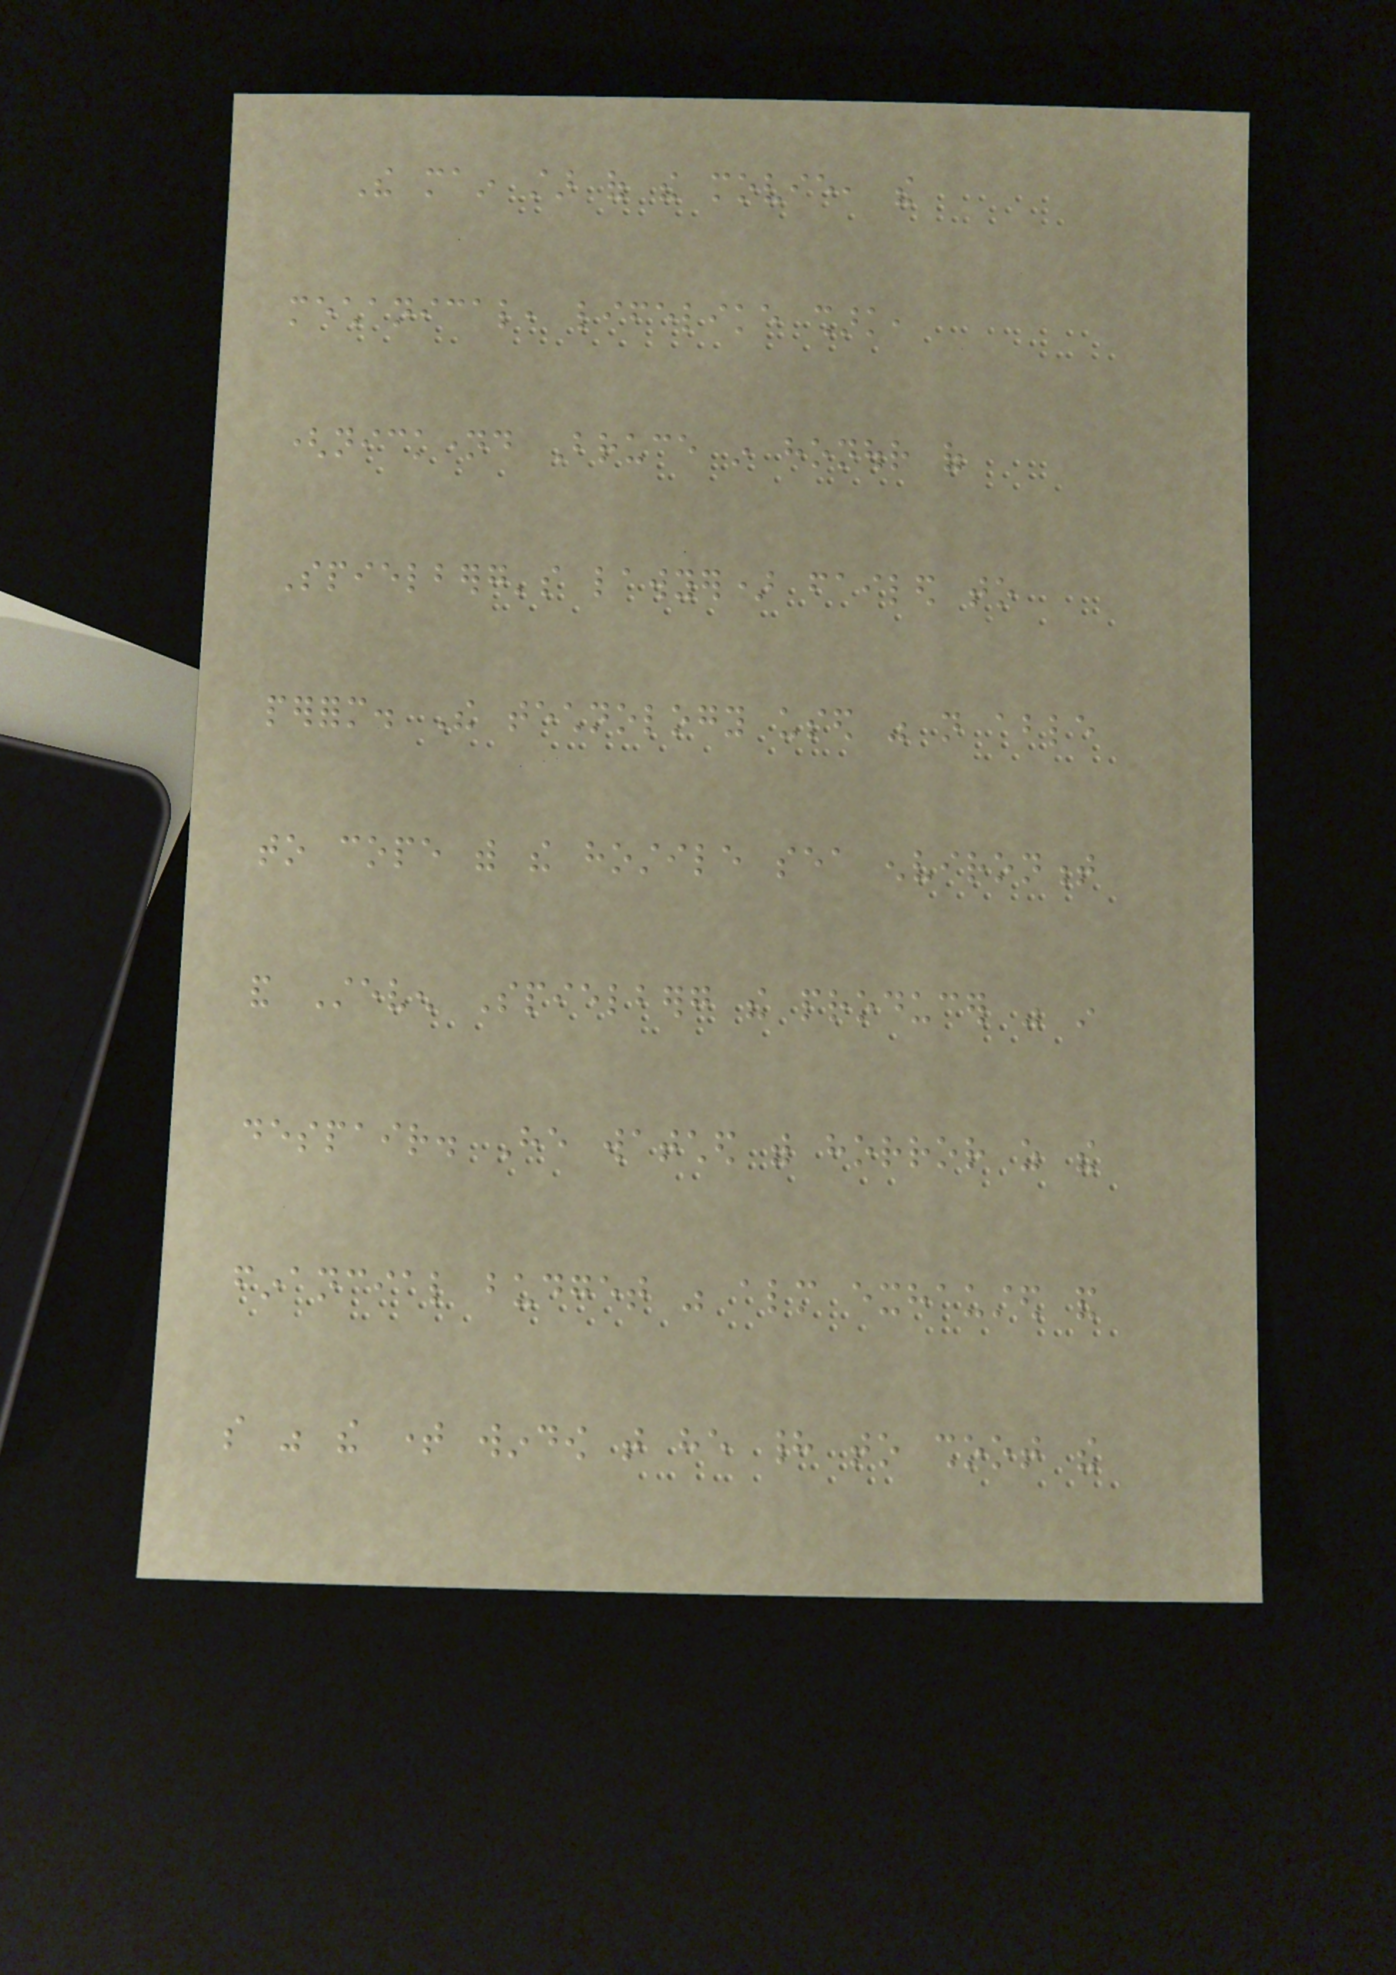The main star of the movie, the
mechanical, lifelike shark,
(nicknamed Bruce in honour of
Spielberg's lawyer) failed to
perform. The technology used was not able
to cope with the hostile sea environment
and Steven Spielberg the producer was in
despair. He watched with horror as the
financial budget was almost exhausted and
so was the time window that he had to shoot the
